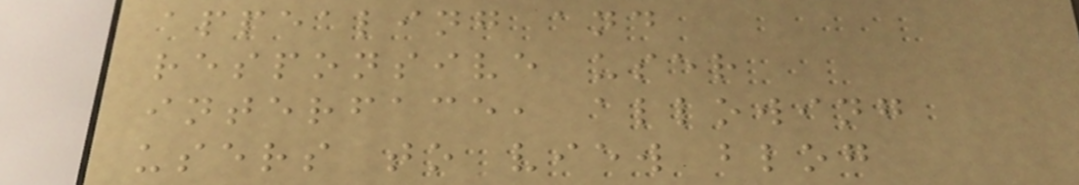appealing and
responsive user
interface, allowing
users to view blog
